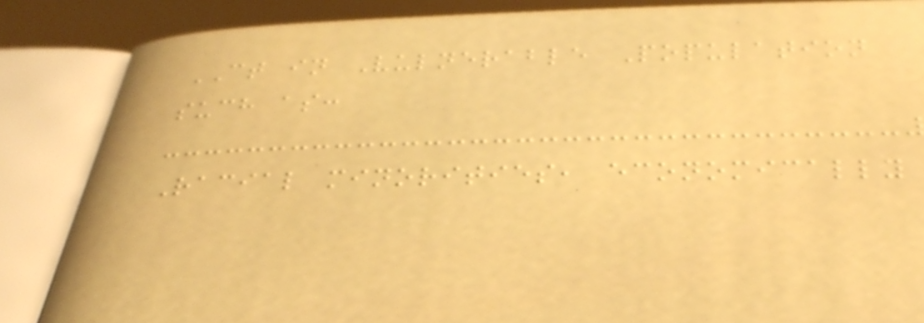CT in Vulnerable Population
such as:
Racial minorities, economically
